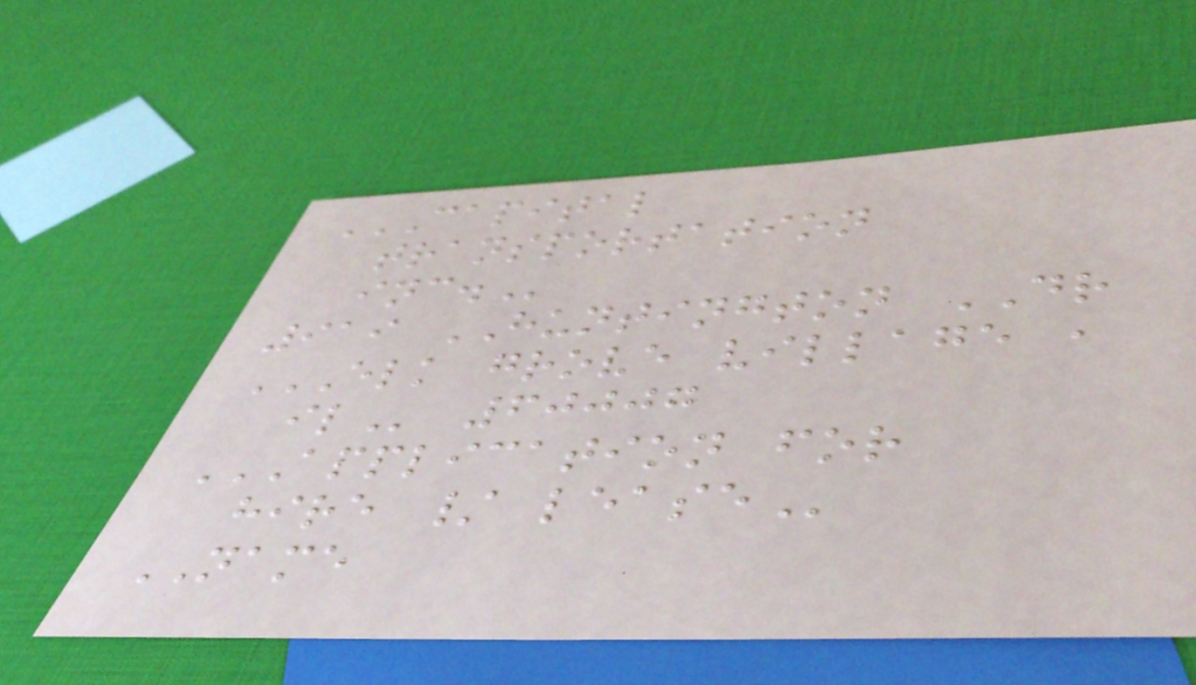CAPITAL
TRANSPORTATION
INC.
919 HUNTINGTON DR
ELK GROVE VILLAGE ,
IL 60007
APPLICATION FOR
HIRE / LEASE
NAME
